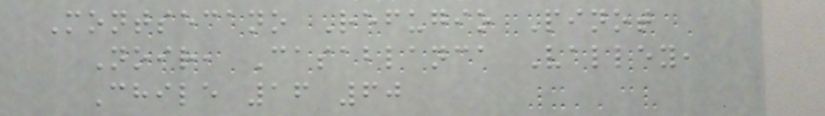Montsecano Refugio Pinot
Noir, Casablanca Valley,
Chile 16 60
